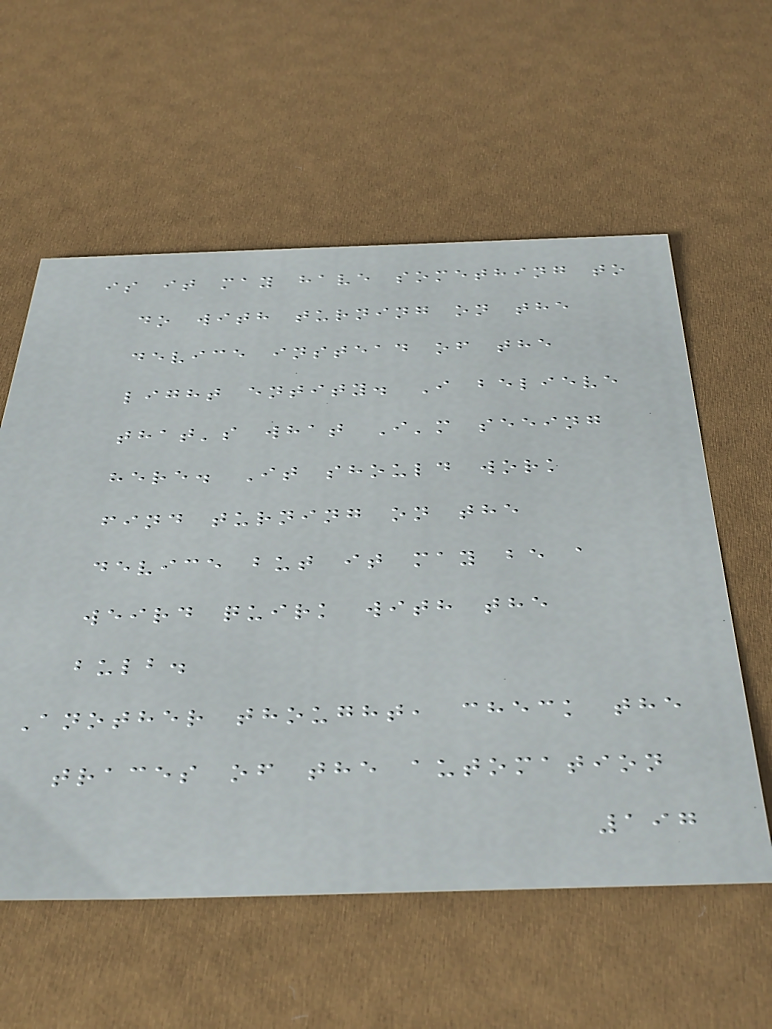is it may have something to
do with turning on the
device instead of the
light entity. I believe
that's what I'm seeing
here. It should work
find turning on the
device but it may be a
weird quirk with the
bulb.
Another thought, check the
traces of the automation
197
